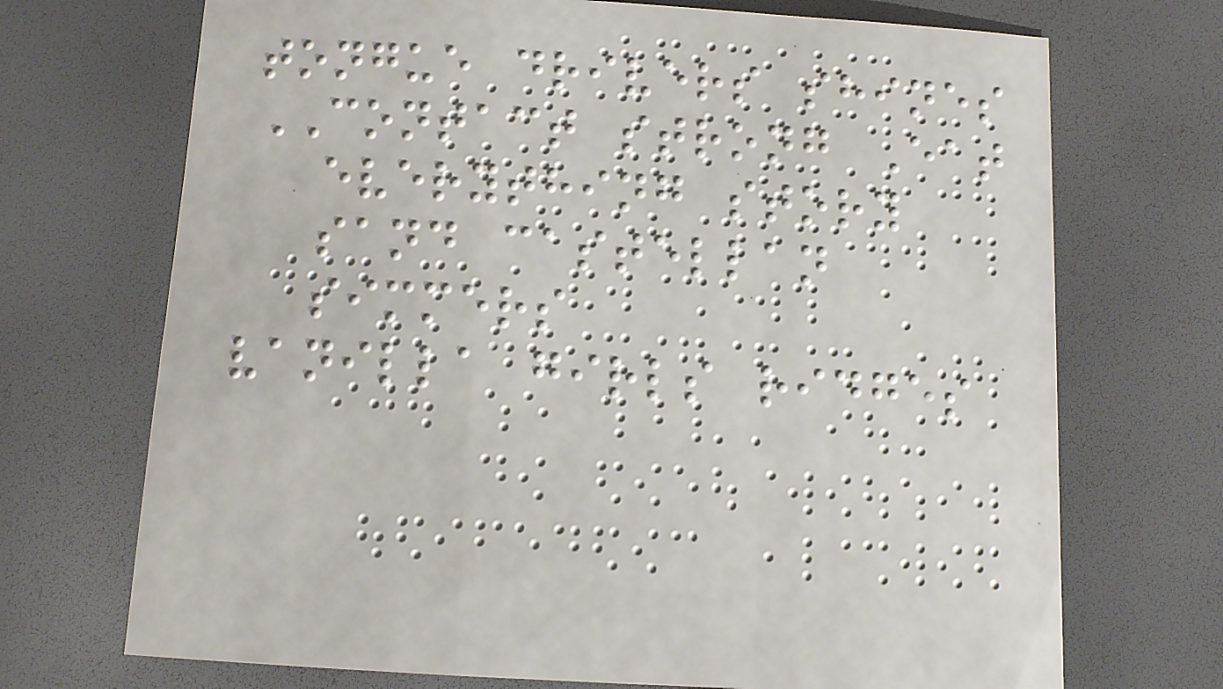tongue drivers shines
CONTACT strong Eat
everything story
sand castellan
simmers
vanilla girls ridges
